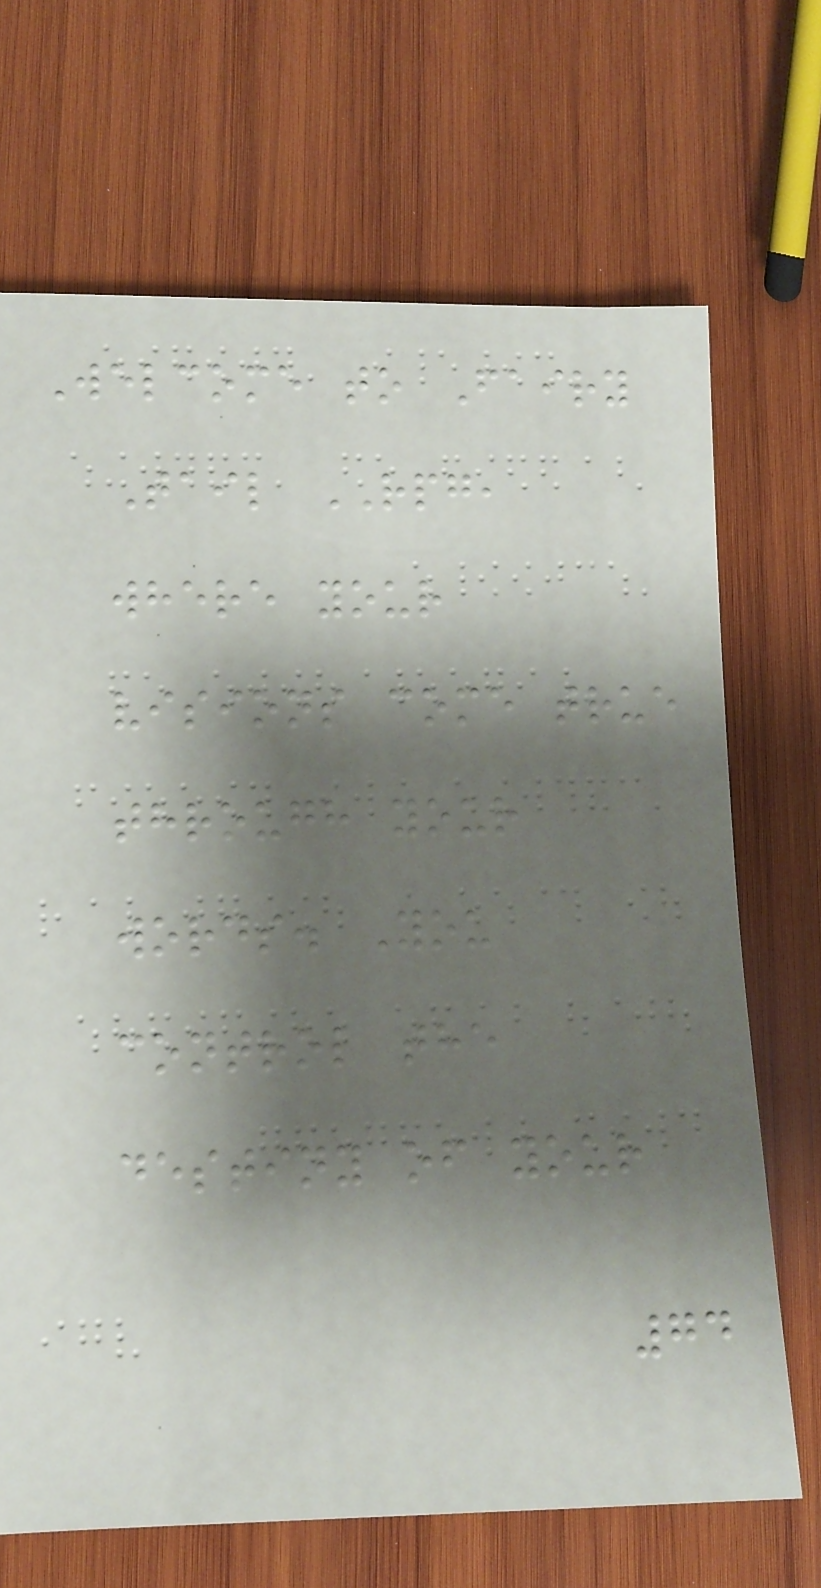Welcome to Fairy
Tail RPG,
where your
visions come true
through your
words. You
control the
destiny of your
74
